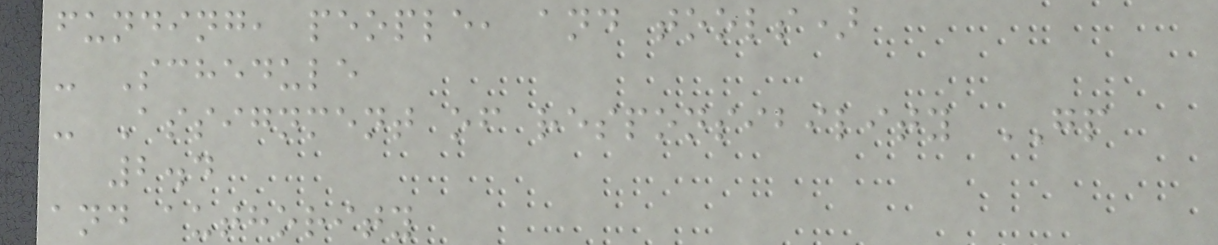funding, people, and tools)
- Schedule
- Assignment of responsibility GP
2.4
and authority
